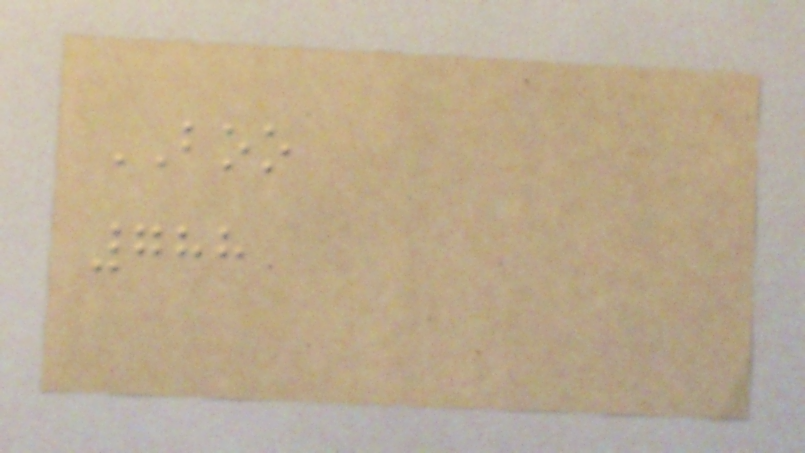BOO
788
